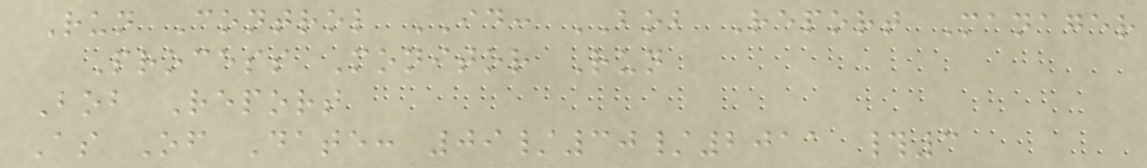Run Control ID: BOB Report Manager
Process Monitor Run
Bob Report
As Of Date: 09/30/2011 #3
